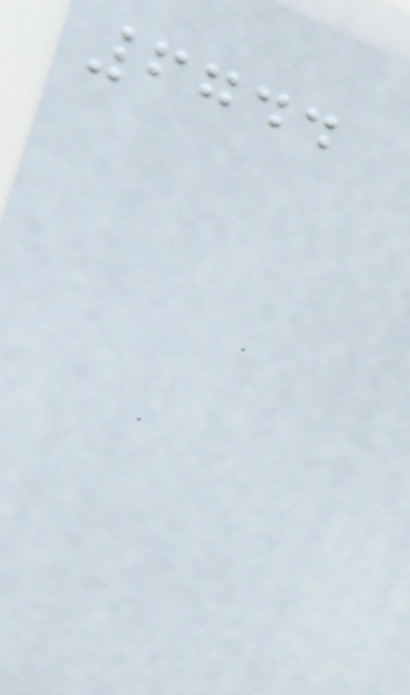6744
